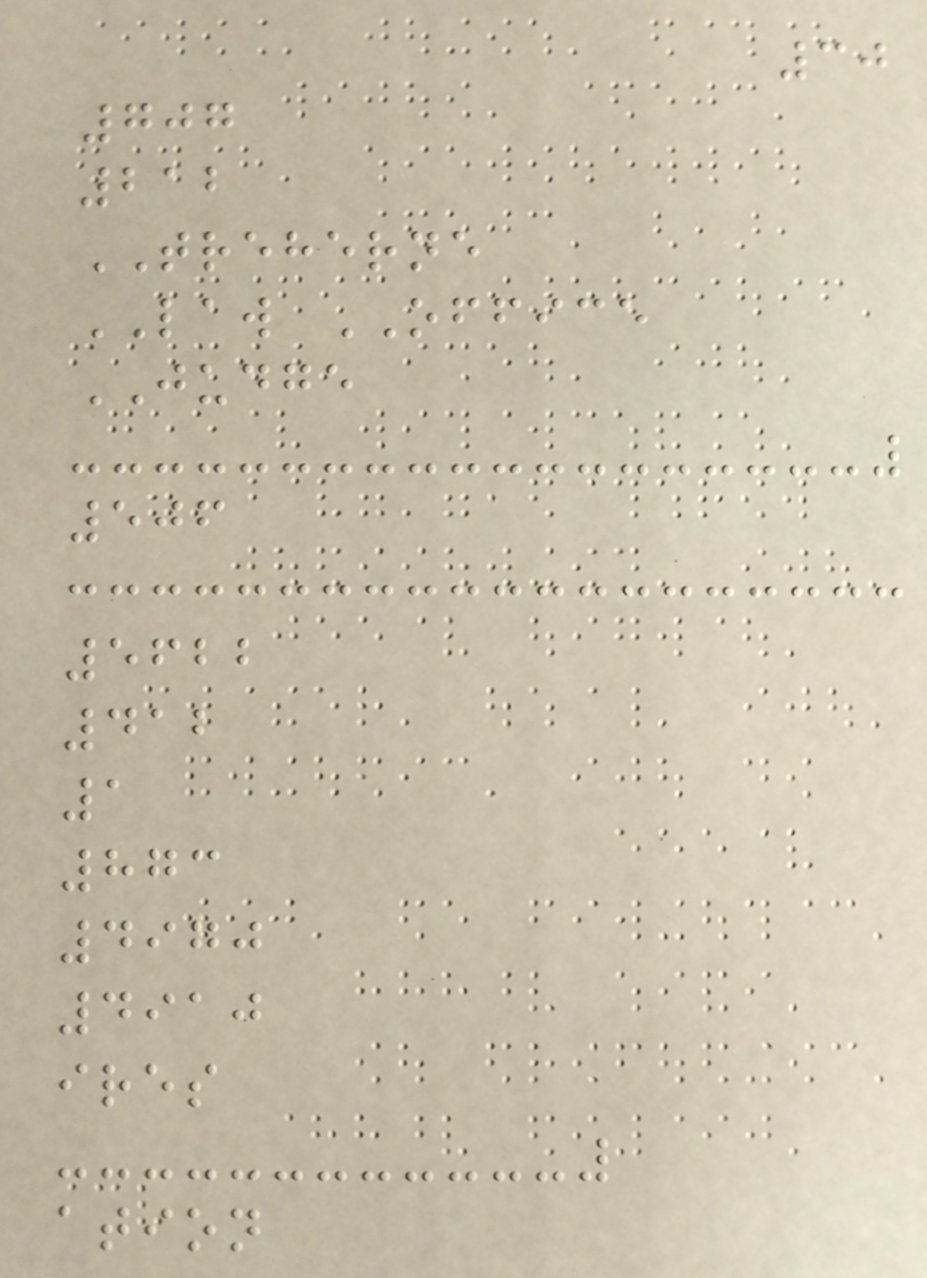30
707
212
TREHERNE
LAW OFFICE
JUDGE
506
5622
412
1
873
4970
4910
ires
ation
